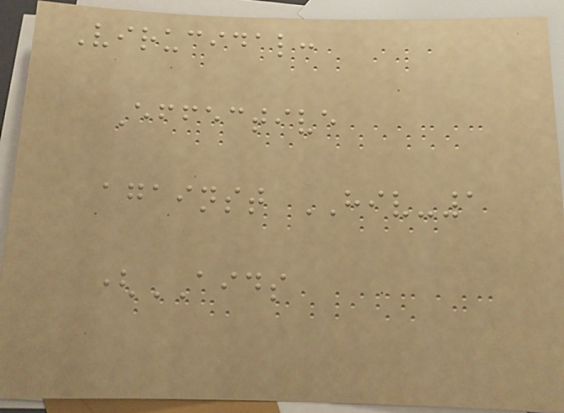Virucidal:
Effective
against HIV-1
(AIDS
